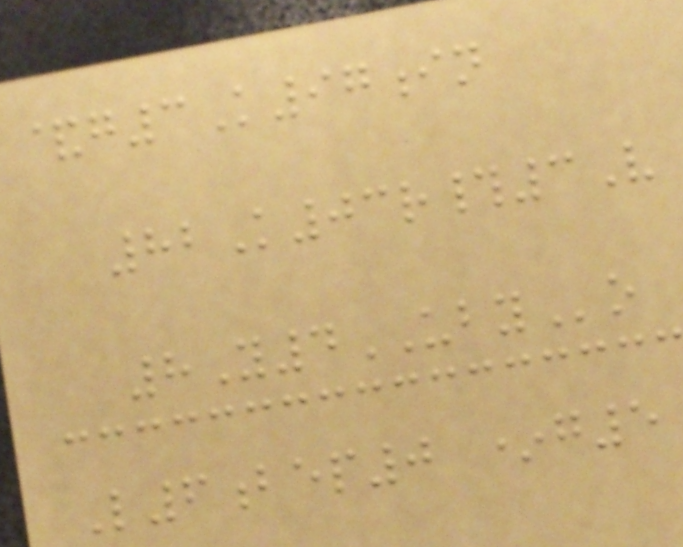&g3K97in
82K03r#3V
8Y4UBYo
L6bep0 *g5
